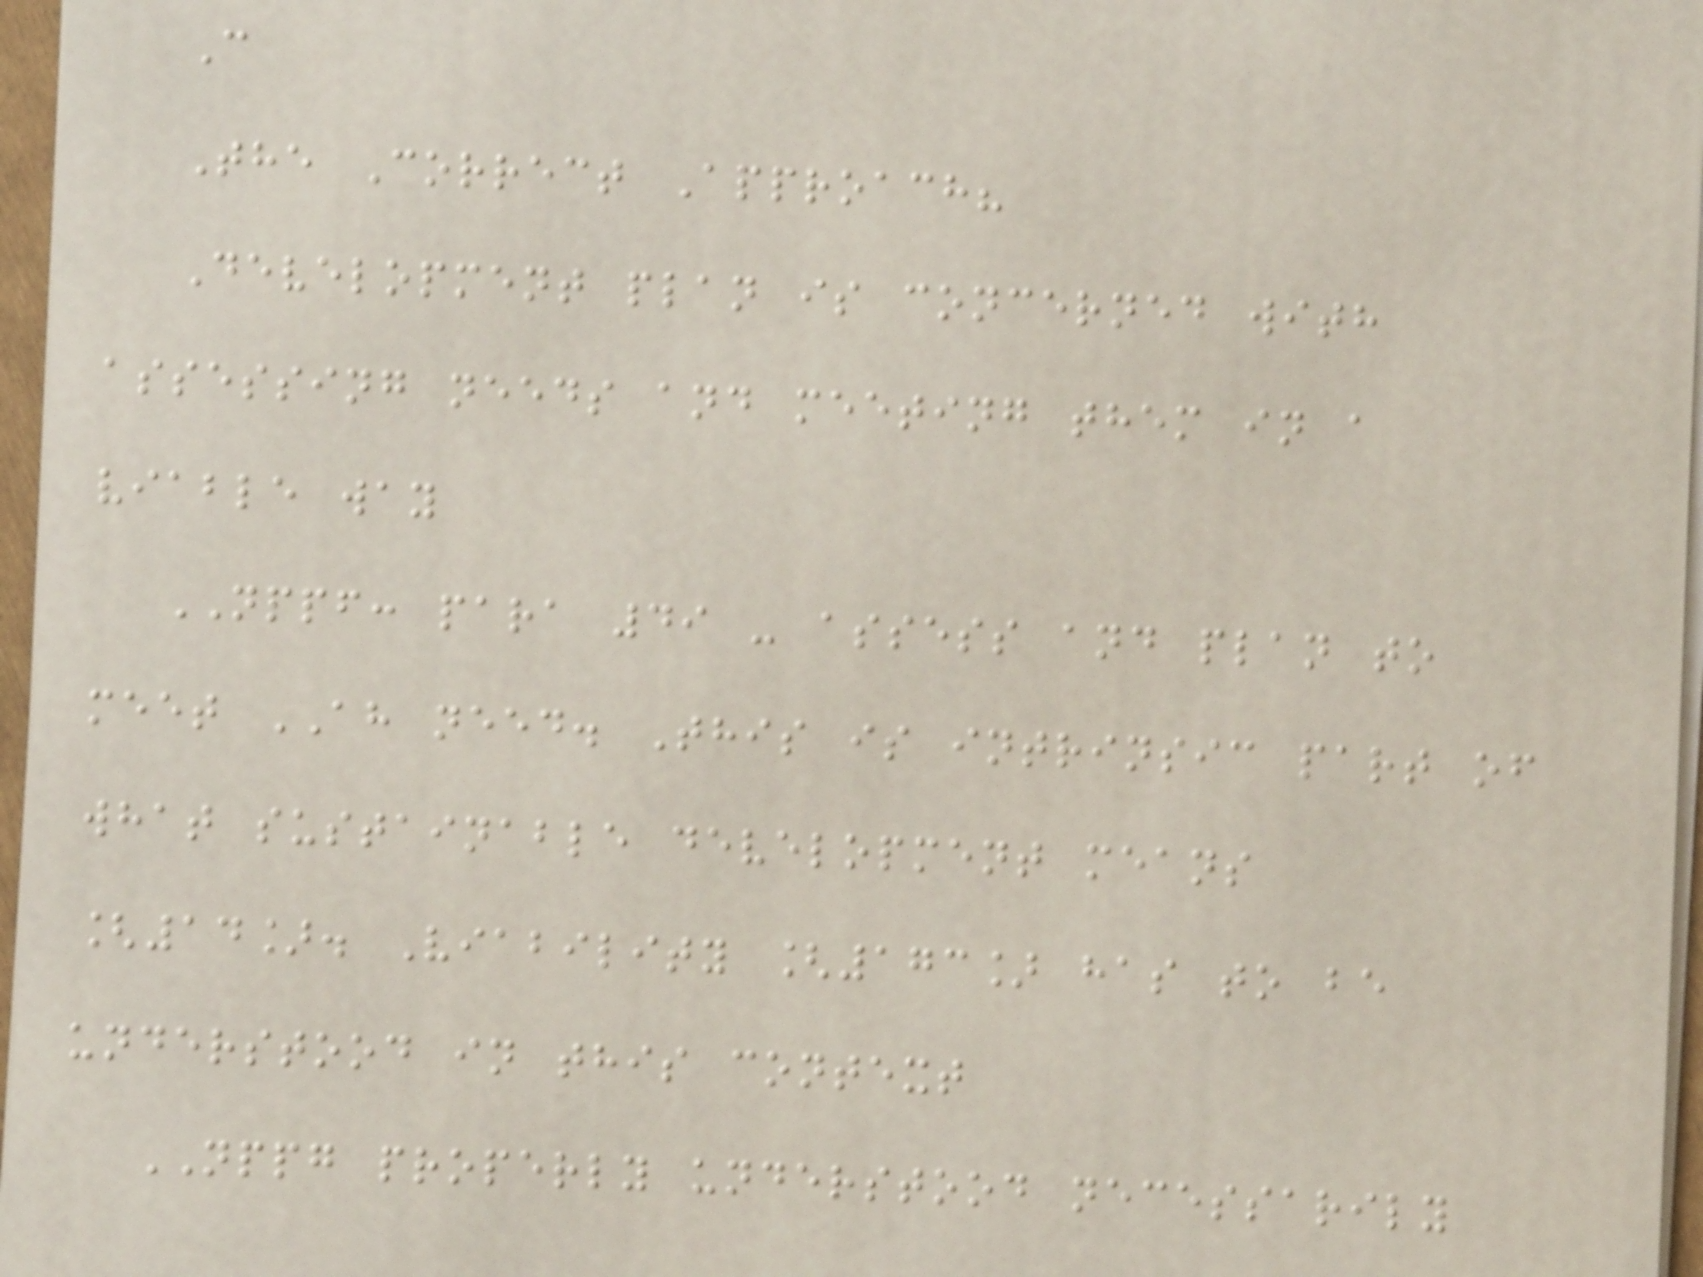C
The Correct Approach?
Development plan is concerned with
assessing needs and meeting them in a
viable way
NPPF: para 49 - assess and plan to
meet AH need. This is intrinsic part of
what sustainable development means
[14]. Viability [173] has to be
understood in this context
NPPG properly understood necessarily
